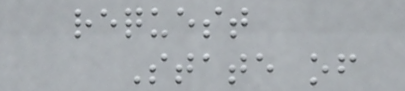request
State of
